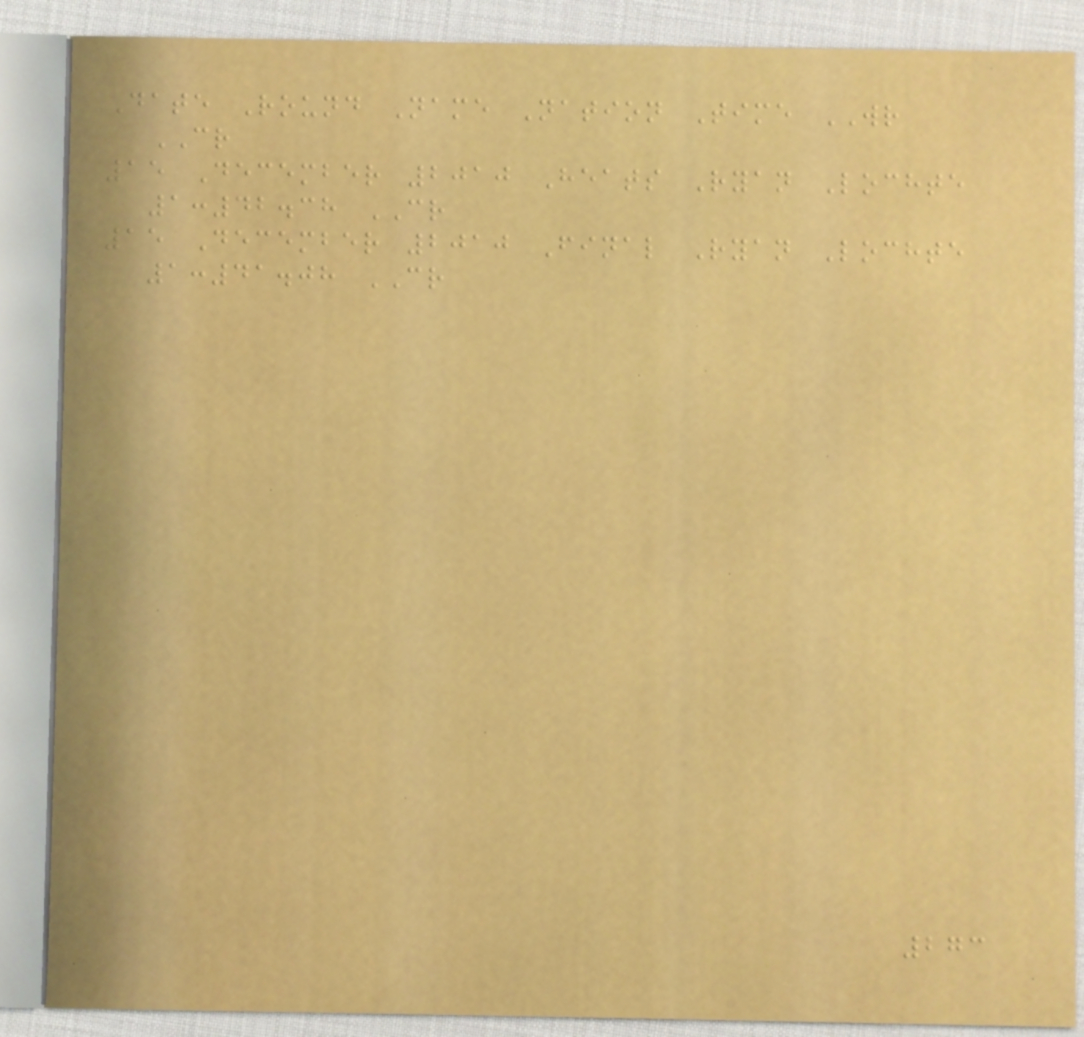Date Round Name Nation Time WR
CR
15 December 2010 Heats Ryan Lochte
1:42.38 CR
15 December 2010 Final Ryan Lochte
1:41.08 CR
273
